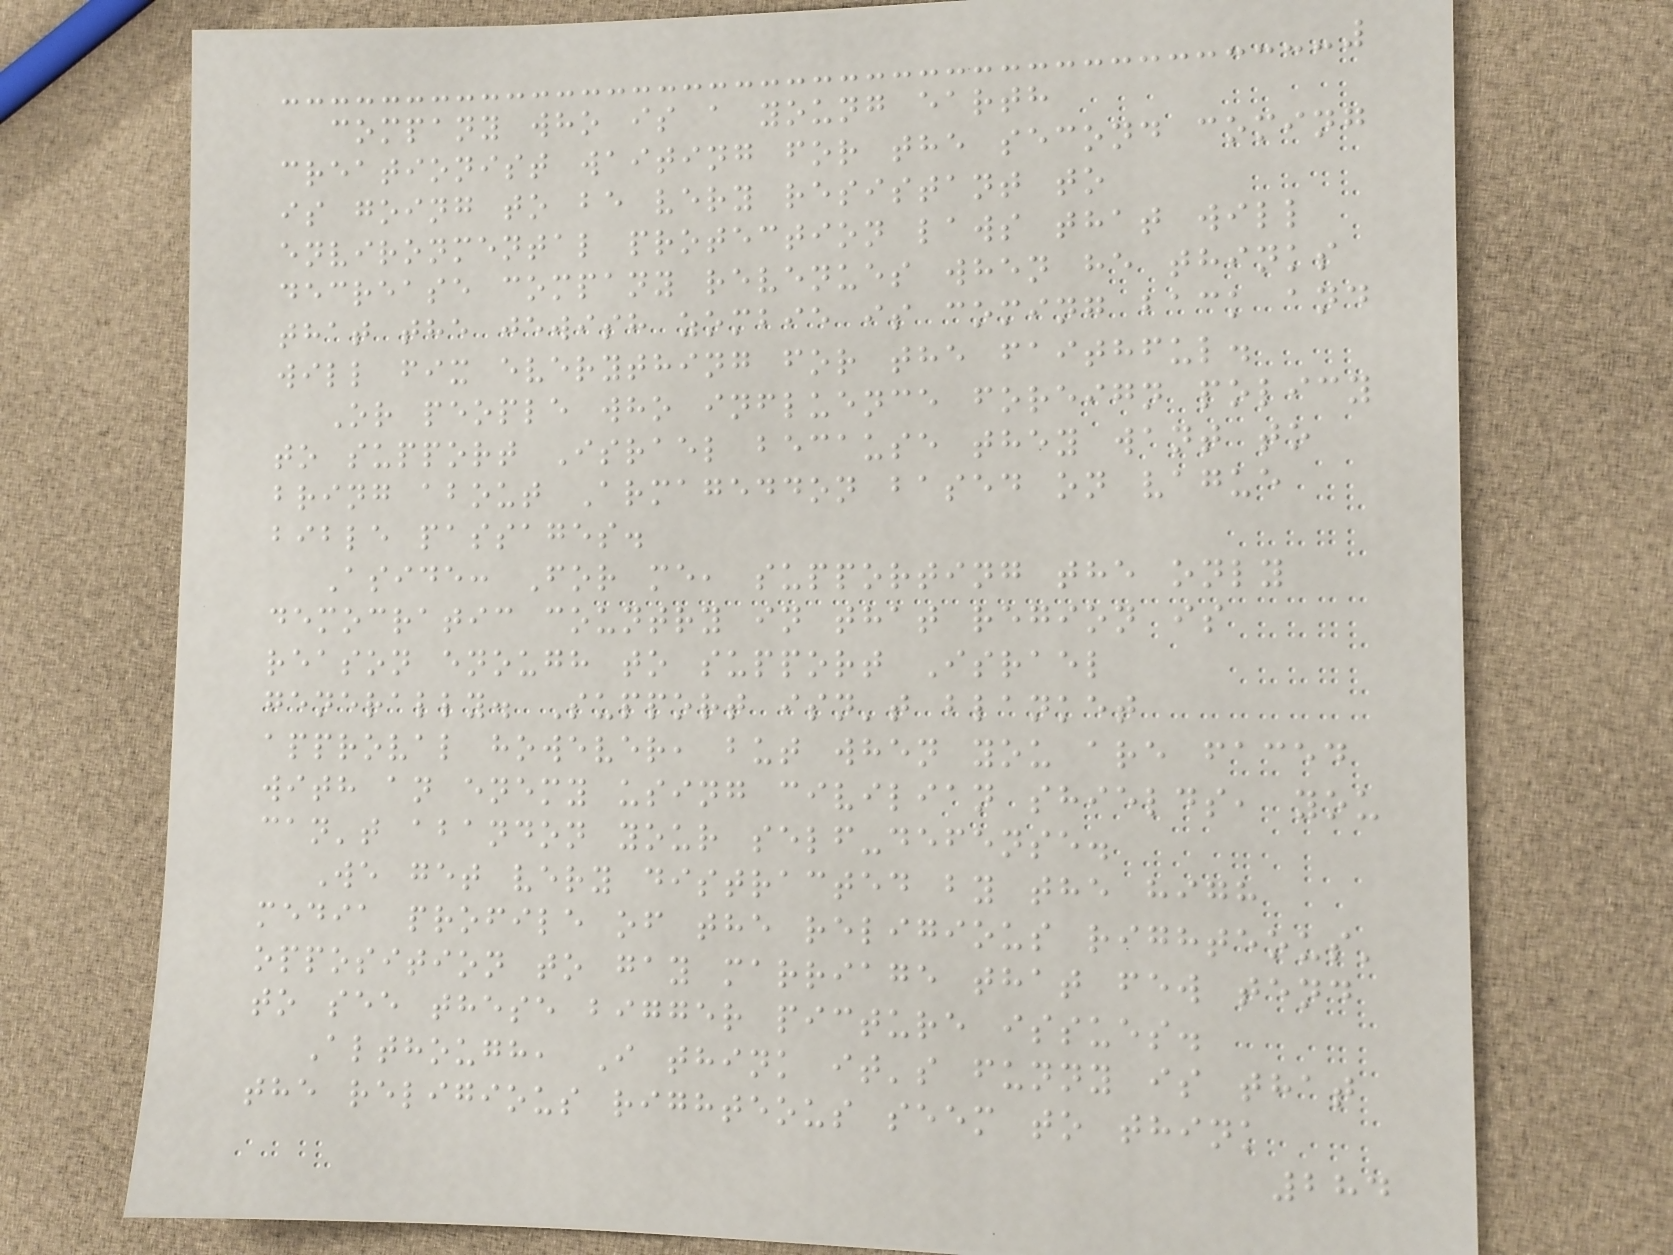company who is a young earth
creationist waiting for the second coming
is going to be very resistant to
environmental protection laws that will
decrease company revenues when he thinks
that the jewish zombie is coming back and
will fix everything for the faithful.
Or people who influence foreign policy
to support Israel because they want to
bring about Armageddon based on vague
bible passages.
Aside: For me, supporting the only
democratic country in that region is
reason enough to support Israel
generally. Support isn't blanket
approval however, but when you are faced
with an enemy using civilian shields, you
can't abandon your self-defense.
We get very distracted by the high
media profile of the religious righteous'
opposition to gay marriage that few tend
to see these bigger picture issues.
Although, I think it's funny is that
the religious righteous seem to think
284
